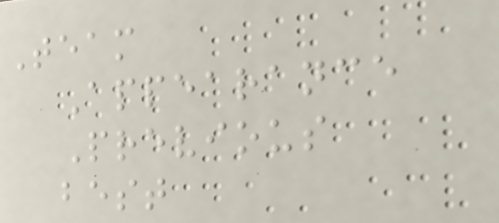Team
Appearance
Previous
best
